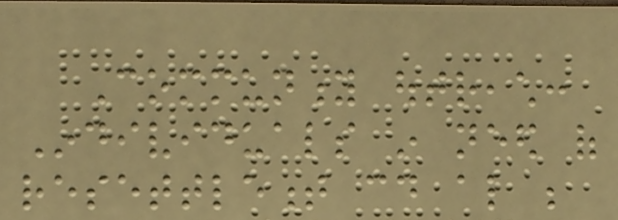Community outreach:
Individuals in need of
resettlement could also be
